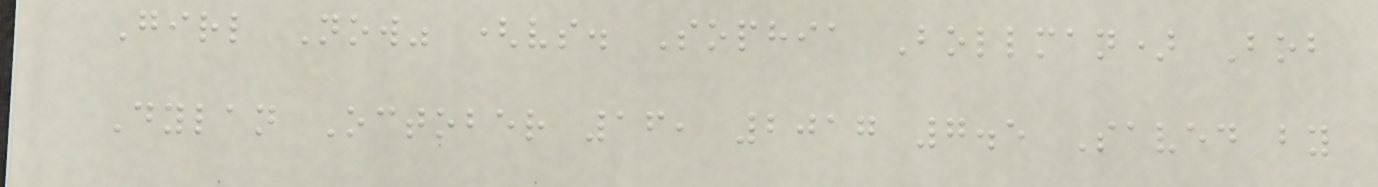Girl Now" (vs. Sophia Bollman) Bob
Dylan October 16, 2017 7.5 Saved by
